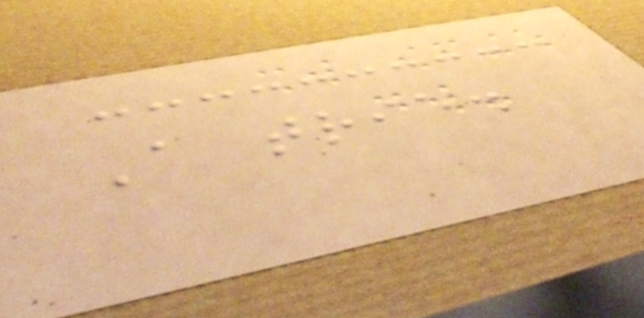A trie.
